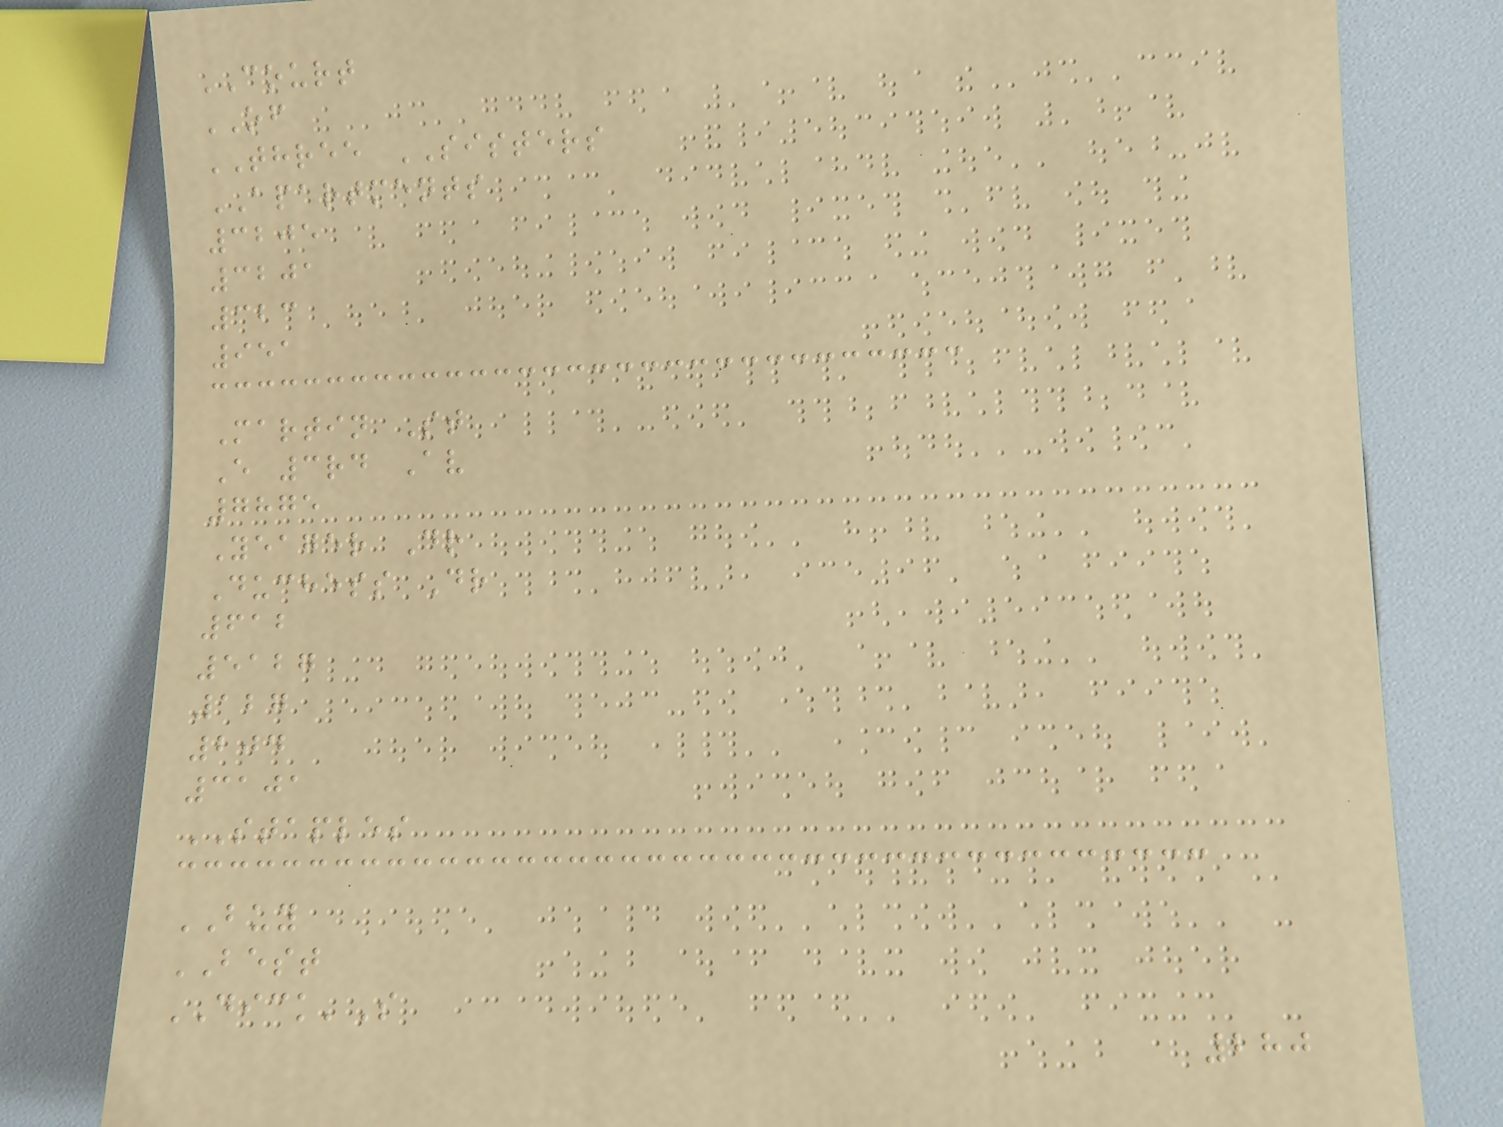COURT
OF
THREE SISTERS
APARTMENTS
3205
3201
323
951
Martin St
E 3rd Av
7875
Yeager Dr
Duchess Dr
612
5127
127
204
3101
STAPLES
BUY
BEST
DICK'S
280
